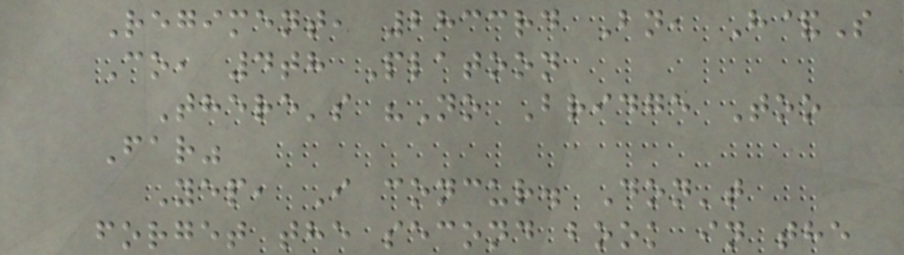Regiment, 2833rd Bn, H&S
Co, 4th Platoon
There's "No Bridge Too
Far"
Yep, I concur. Don't
forget the second book in the
